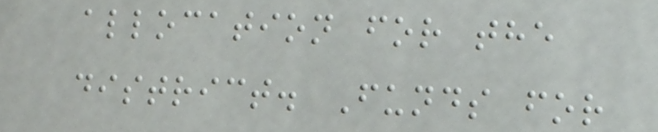allocation for the
district. Funds for
